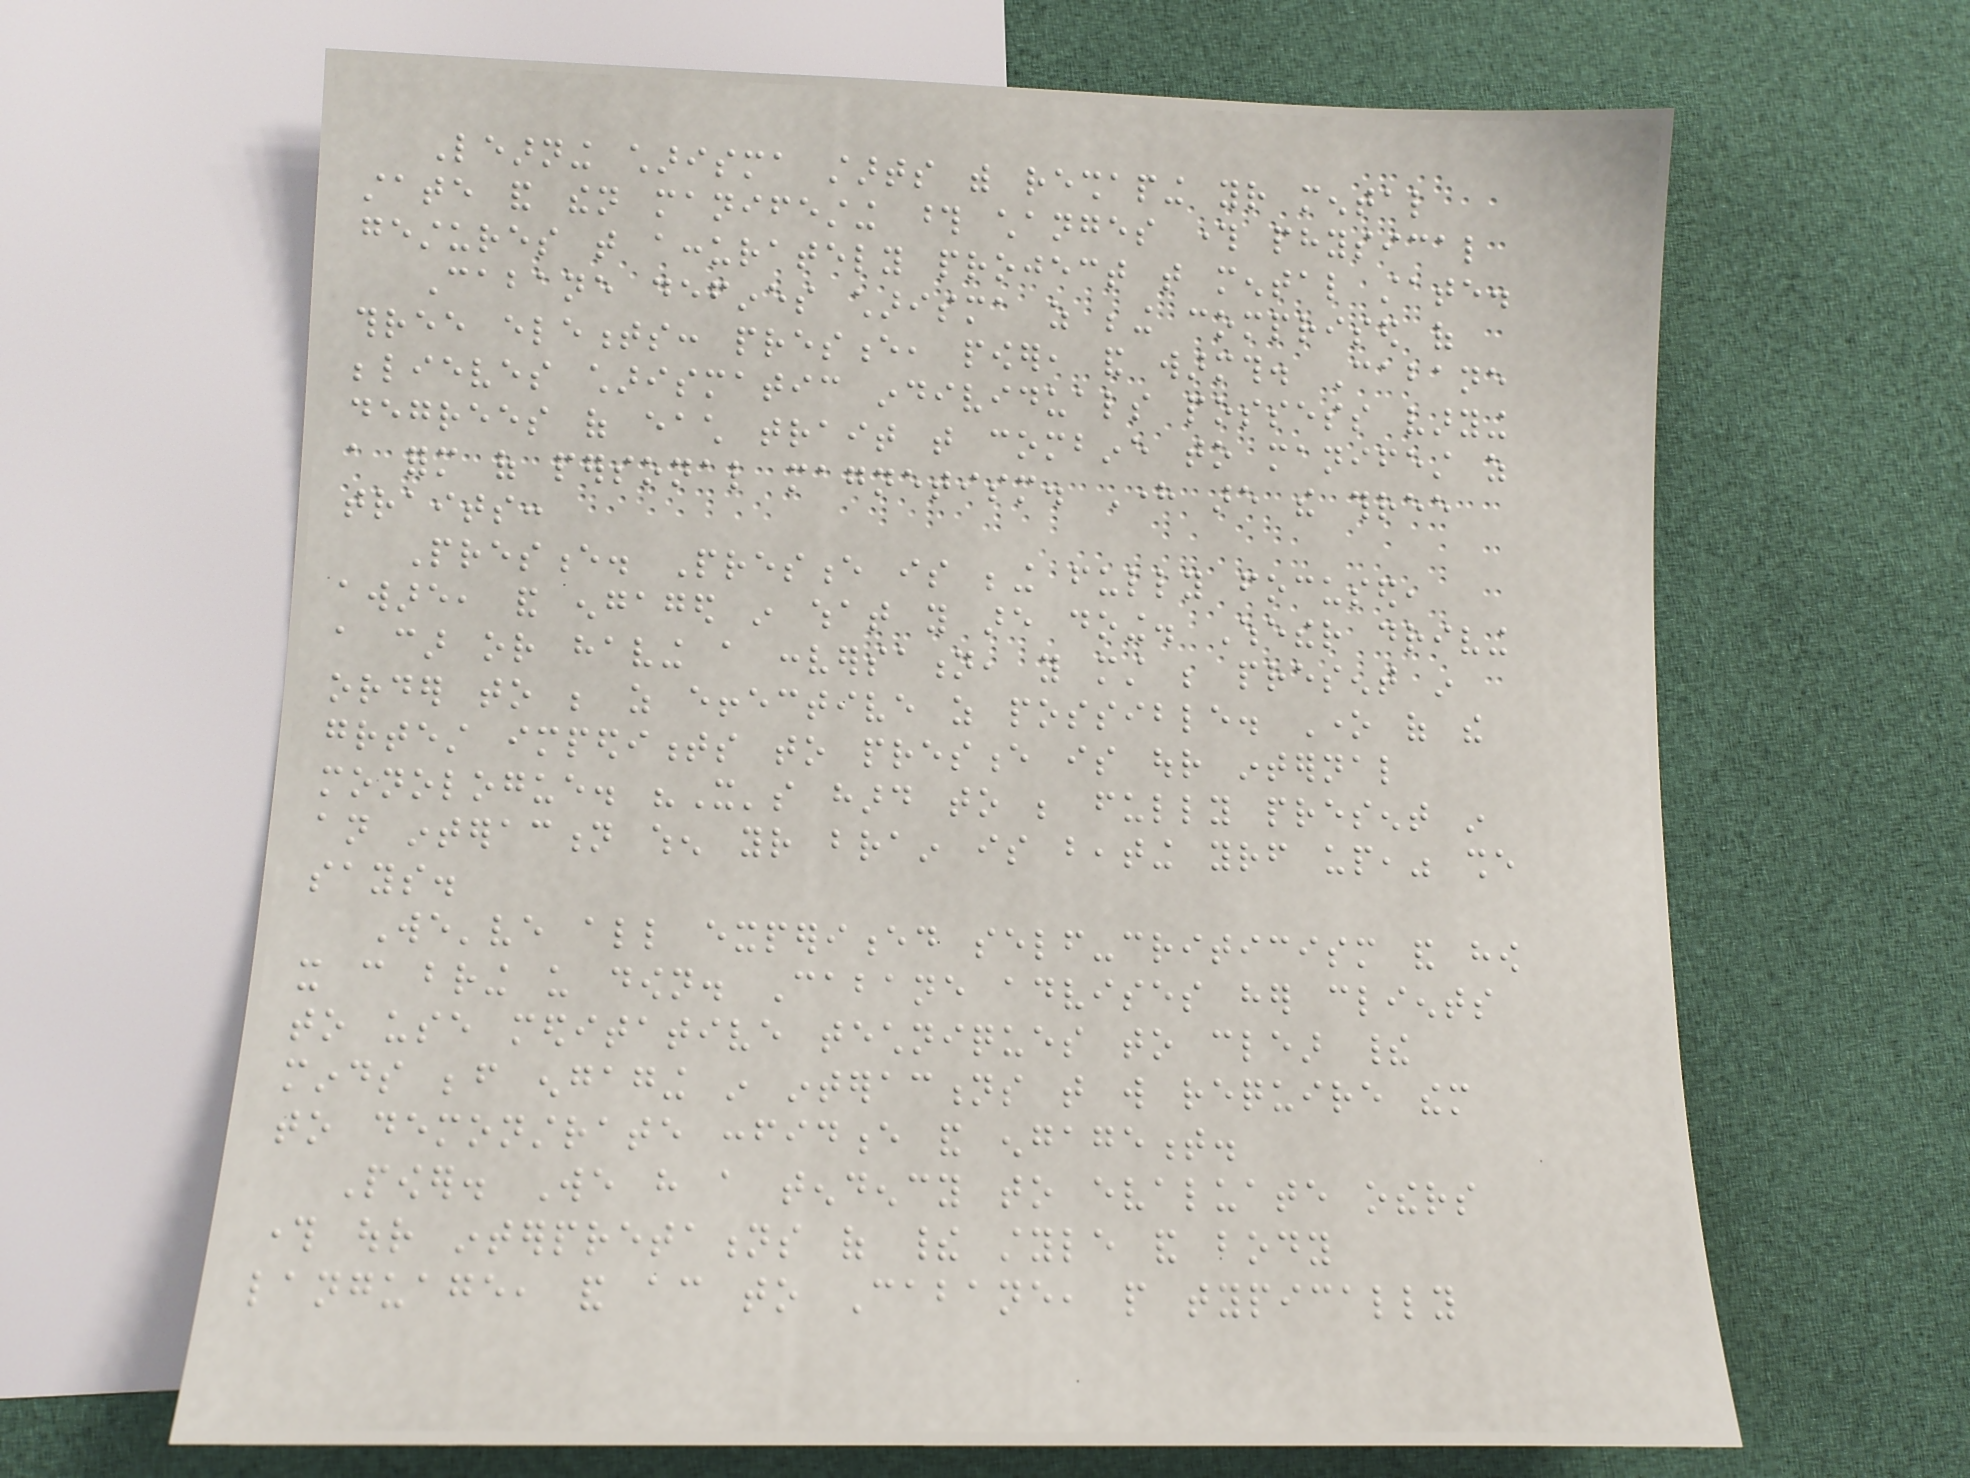Learning charisma starts with reshaping your mental
state and then manifesting those changes through physical
gestures that accurately project that mental state.
Cabane defines charisma as being comprised of
three elements: presence, power, and warmth. Cabane
believes charismatic individuals possess varying
degrees of each trait that combine to manifest as
a form of personal magnetism. Here are the three
traits:
Presence. Presence is being fully focused,
aware, and engaged in what you are doing. Whether driving
a car or having a conversation, you must be present in
order to be as effective as possible. One of the
greatest impediments to presence is our internal
monologue. "It's hard to be fully present in
an interaction when your brain is beating yourself up," she
says.
We've all experienced self-criticism and how
it can bring us down. Cabane advises her clients
to use meditative techniques to clear their
minds before engaging in interactions that will require them
to demonstrate confidence and engagement.
Power. We have a tendency to evaluate others
through our interpretations of their style and body
language, and according to Cabane, people typically
